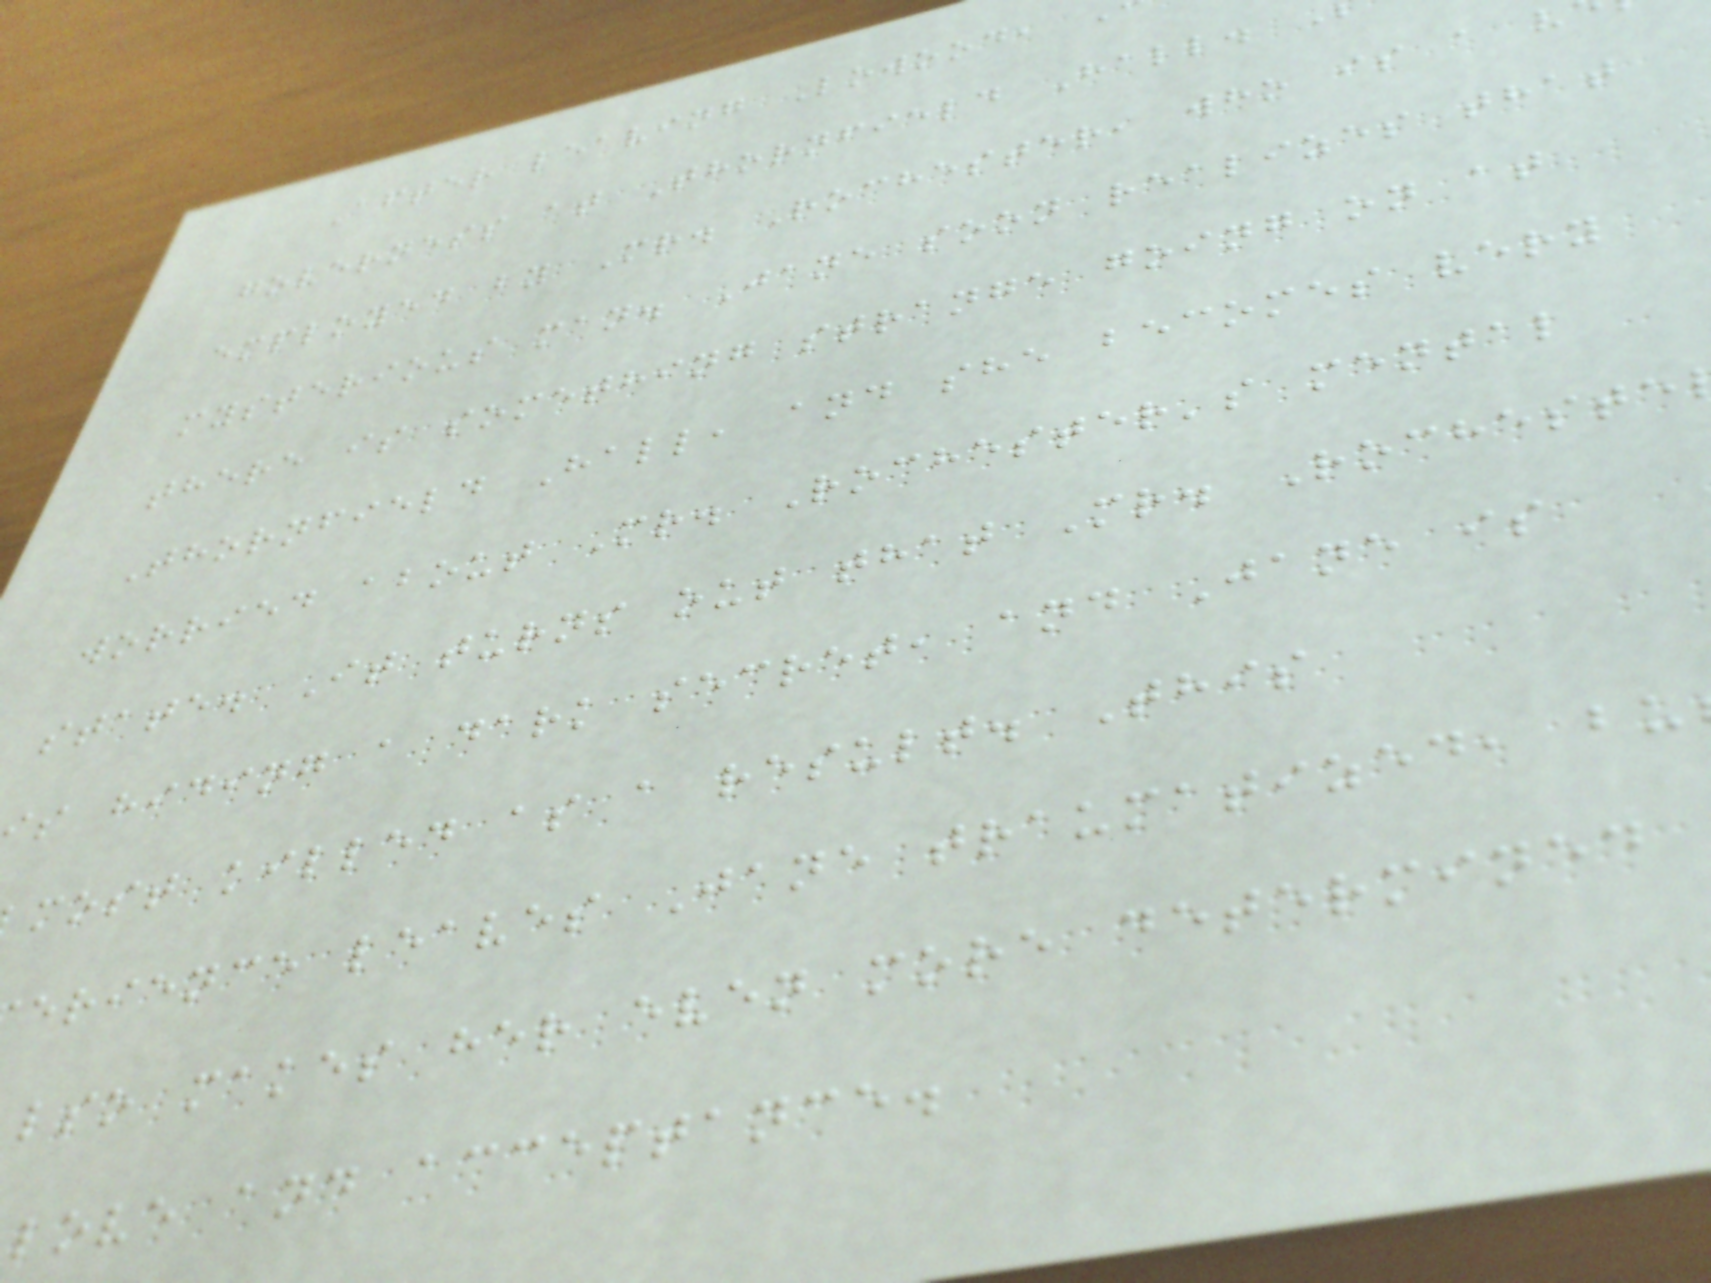After leaving Lowood,
governess at Thornfield Hall.
employed by Mr. Rochester, who is a v
mysterious man. Jane soon realizes that
there is something strange going on at
Thornfield Hall, and she becomes very
worried about Mr. Rochester's mental
state. It turns out that Mr. Rocheste
s hiding a dark secret, and Jane is
most killed as a result. This
erience leaves Jane traumatized, bu
lso makes her even more determined
love and acceptance.
